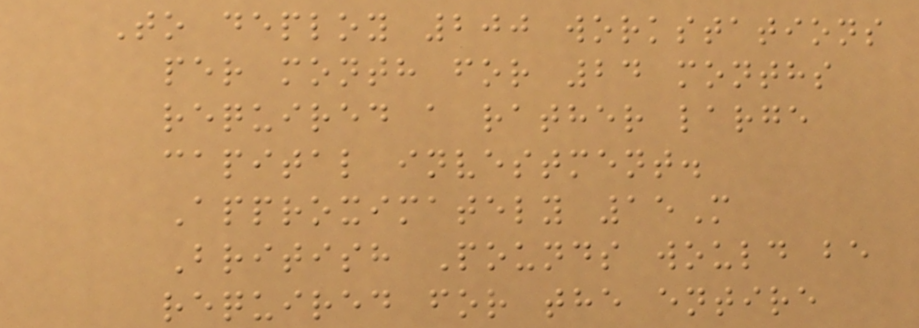To deploy 200 workstations
per month for 24 months
required a rather large
capital investment.
Approximately 15M
British Pounds would be
required for the entire
